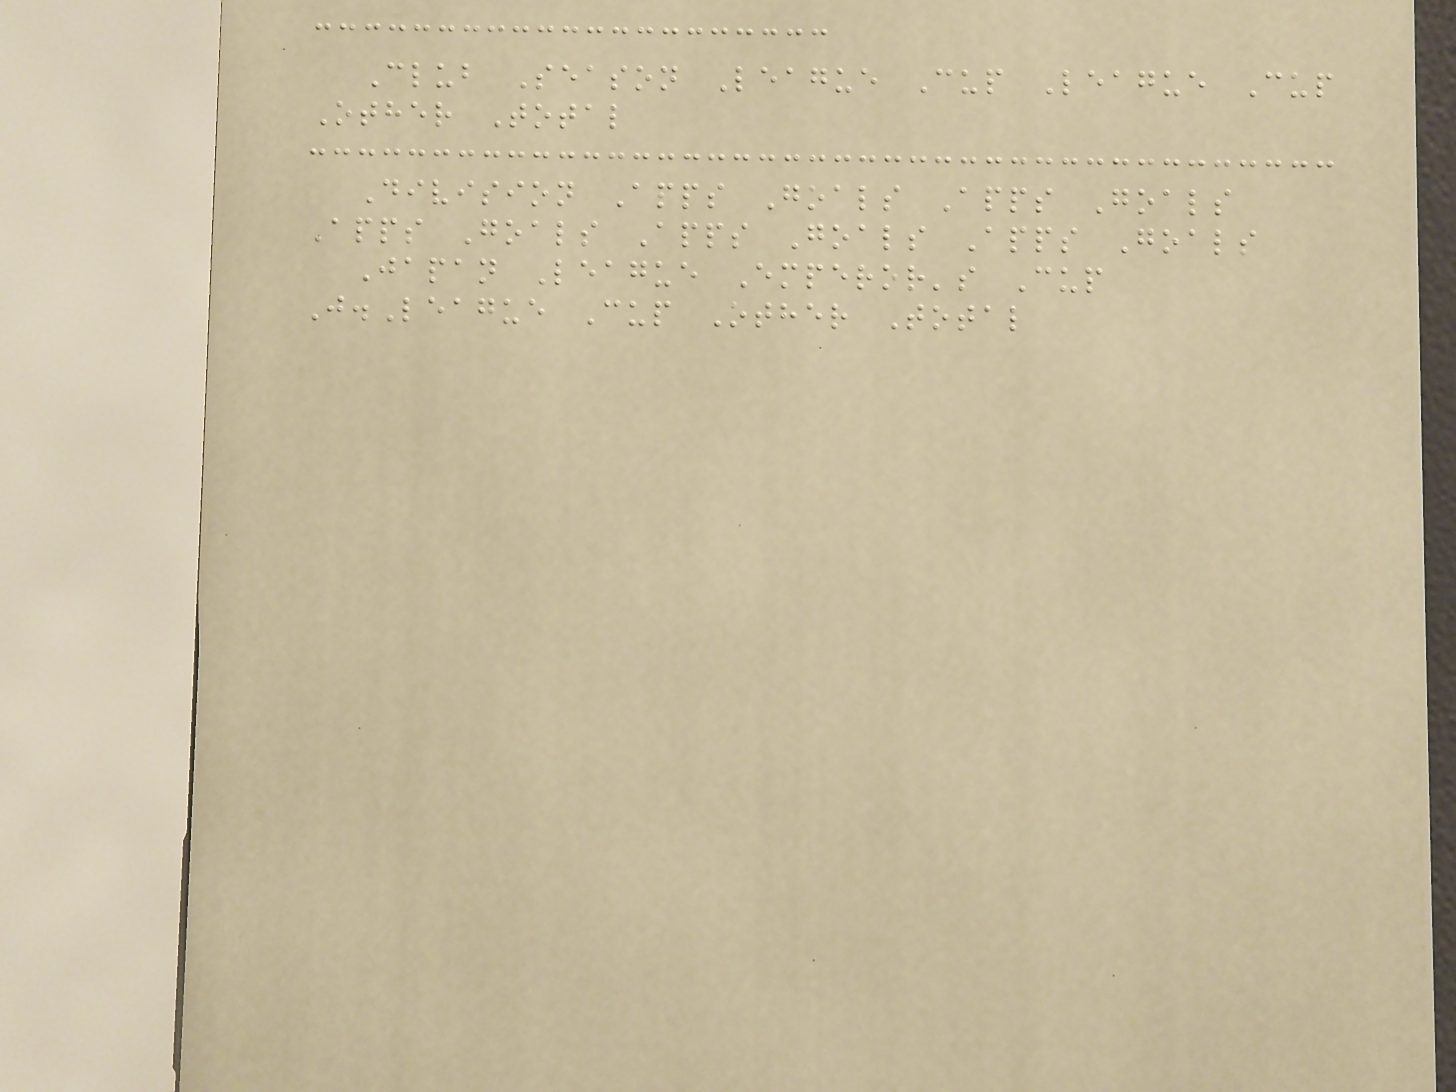Club Season League Cup League Cup
Other Total
Division Apps Goals Apps Goals
Apps Goals Apps Goals Apps Goals
Japan League Emperor's Cup
J.League Cup Other Total
